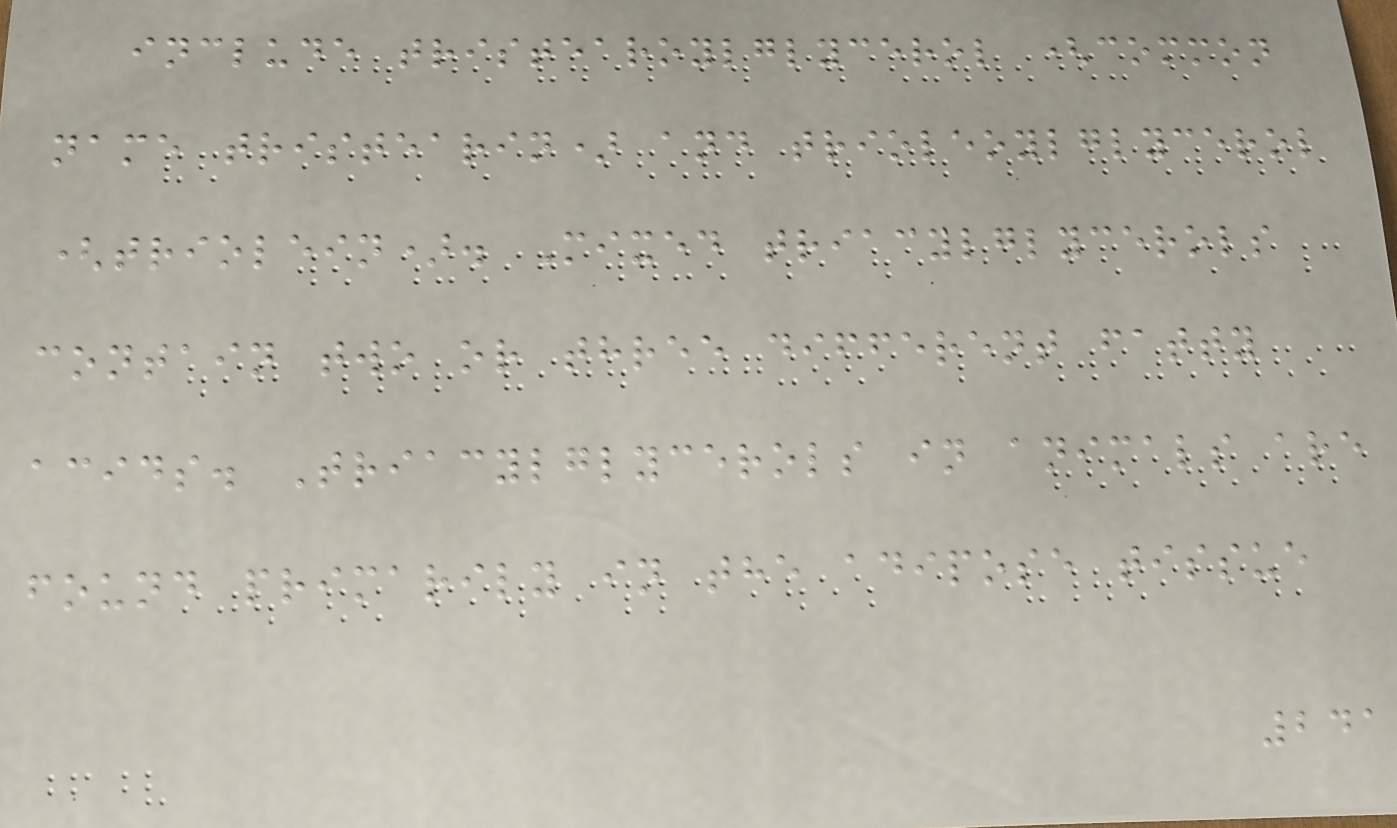include tristearoylglycerol (common
name tristearin) and trioleoylglycerol
(triolein). Mixed triacylglycerols
contain two or three different fatty
acids. Triacylglycerols in animals are
found primarily in the adipose tissue
241
